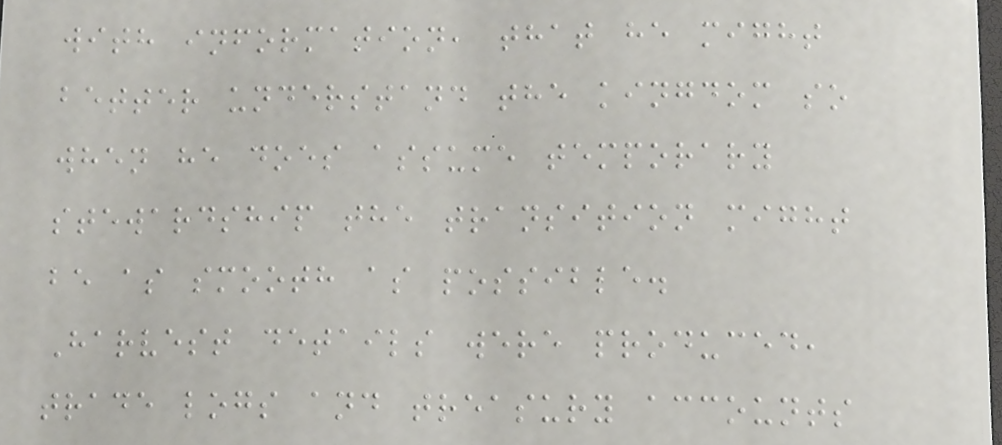with information, that he might
better understand the kingdom so
when he does assume temporary
stewardship the transition might
be as smooth as possible.
Harvest details were produced,
trade logs and treasury accounts
